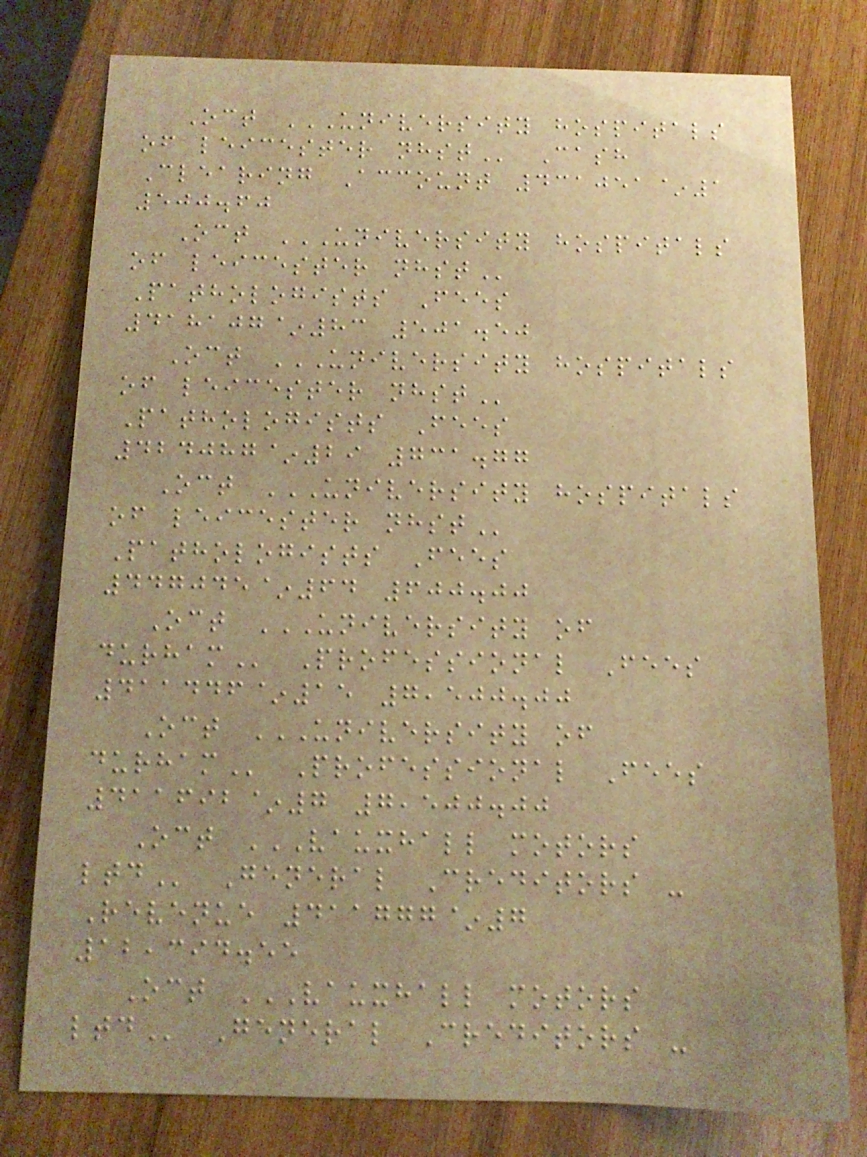Oct UNIVERSITY HOSPITALS
OF LEICESTER NHST Cash
Clearing Account 431051~1
500.60
Oct UNIVERSITY HOSPITALS
OF LEICESTER NHST
Pathologists Fees
418107~83 501.50
Oct UNIVERSITY HOSPITALS
OF LEICESTER NHST
Pathologists Fees
424087~29 731.77
Oct UNIVERSITY HOSPITALS
OF LEICESTER NHST
Pathologists Fees
447045~64 600.00
Oct UNIVERSITY OF
DURHAM Professional Fees
411446~15 7,500.00
Oct UNIVERSITY OF
DURHAM Professional Fees
411692~7 7,500.00
Oct VAUXHALL MOTORS
LTD General Creditors -
Revenue 411777~7
12,394.55
Oct VAUXHALL MOTORS
LTD General Creditors -
